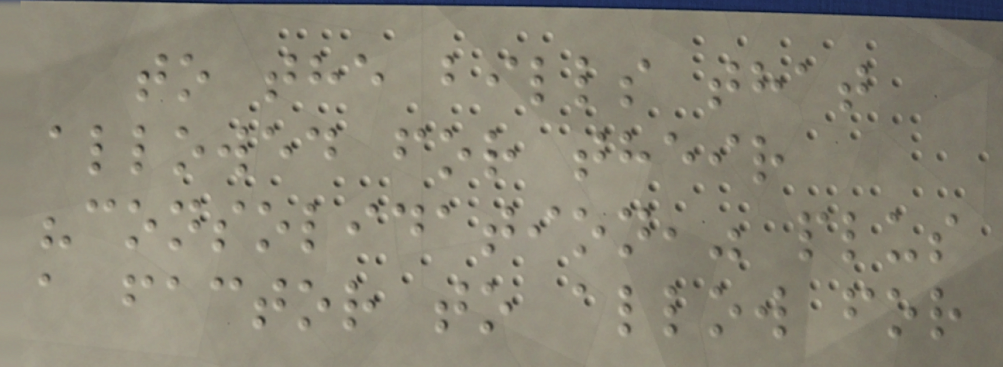to the bills that
allowed for their
"consolidation," plus
a factor to allow for
